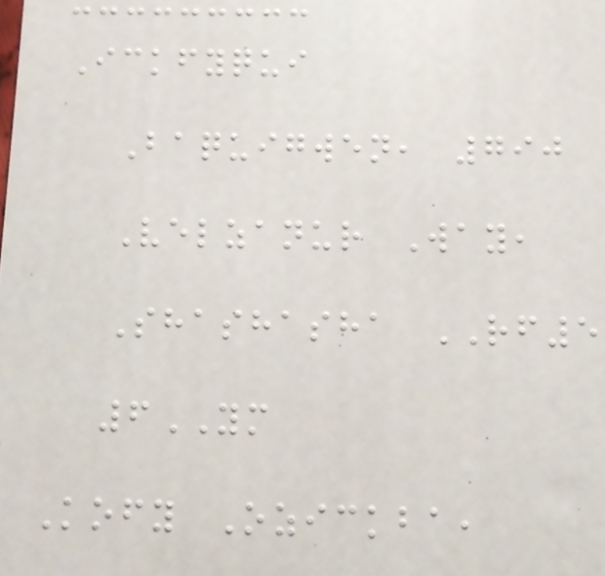Ickfyqui
Baquigwen, 790
Velzanur Way,
Shashasha RF5
6YM
Kofy Ozickba,
